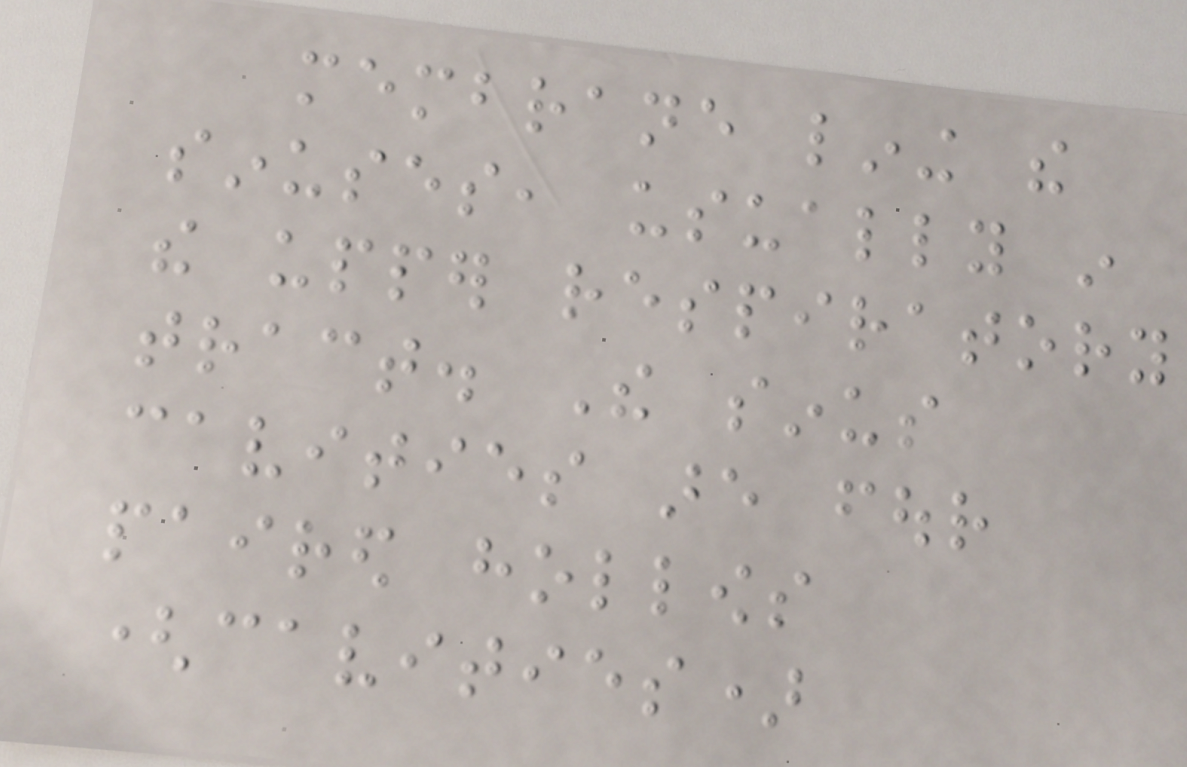membrane lining the
sinuses, usually in
the upper respiratory
tract. The sinus
cavities are four
paired hollows
(cavities)
